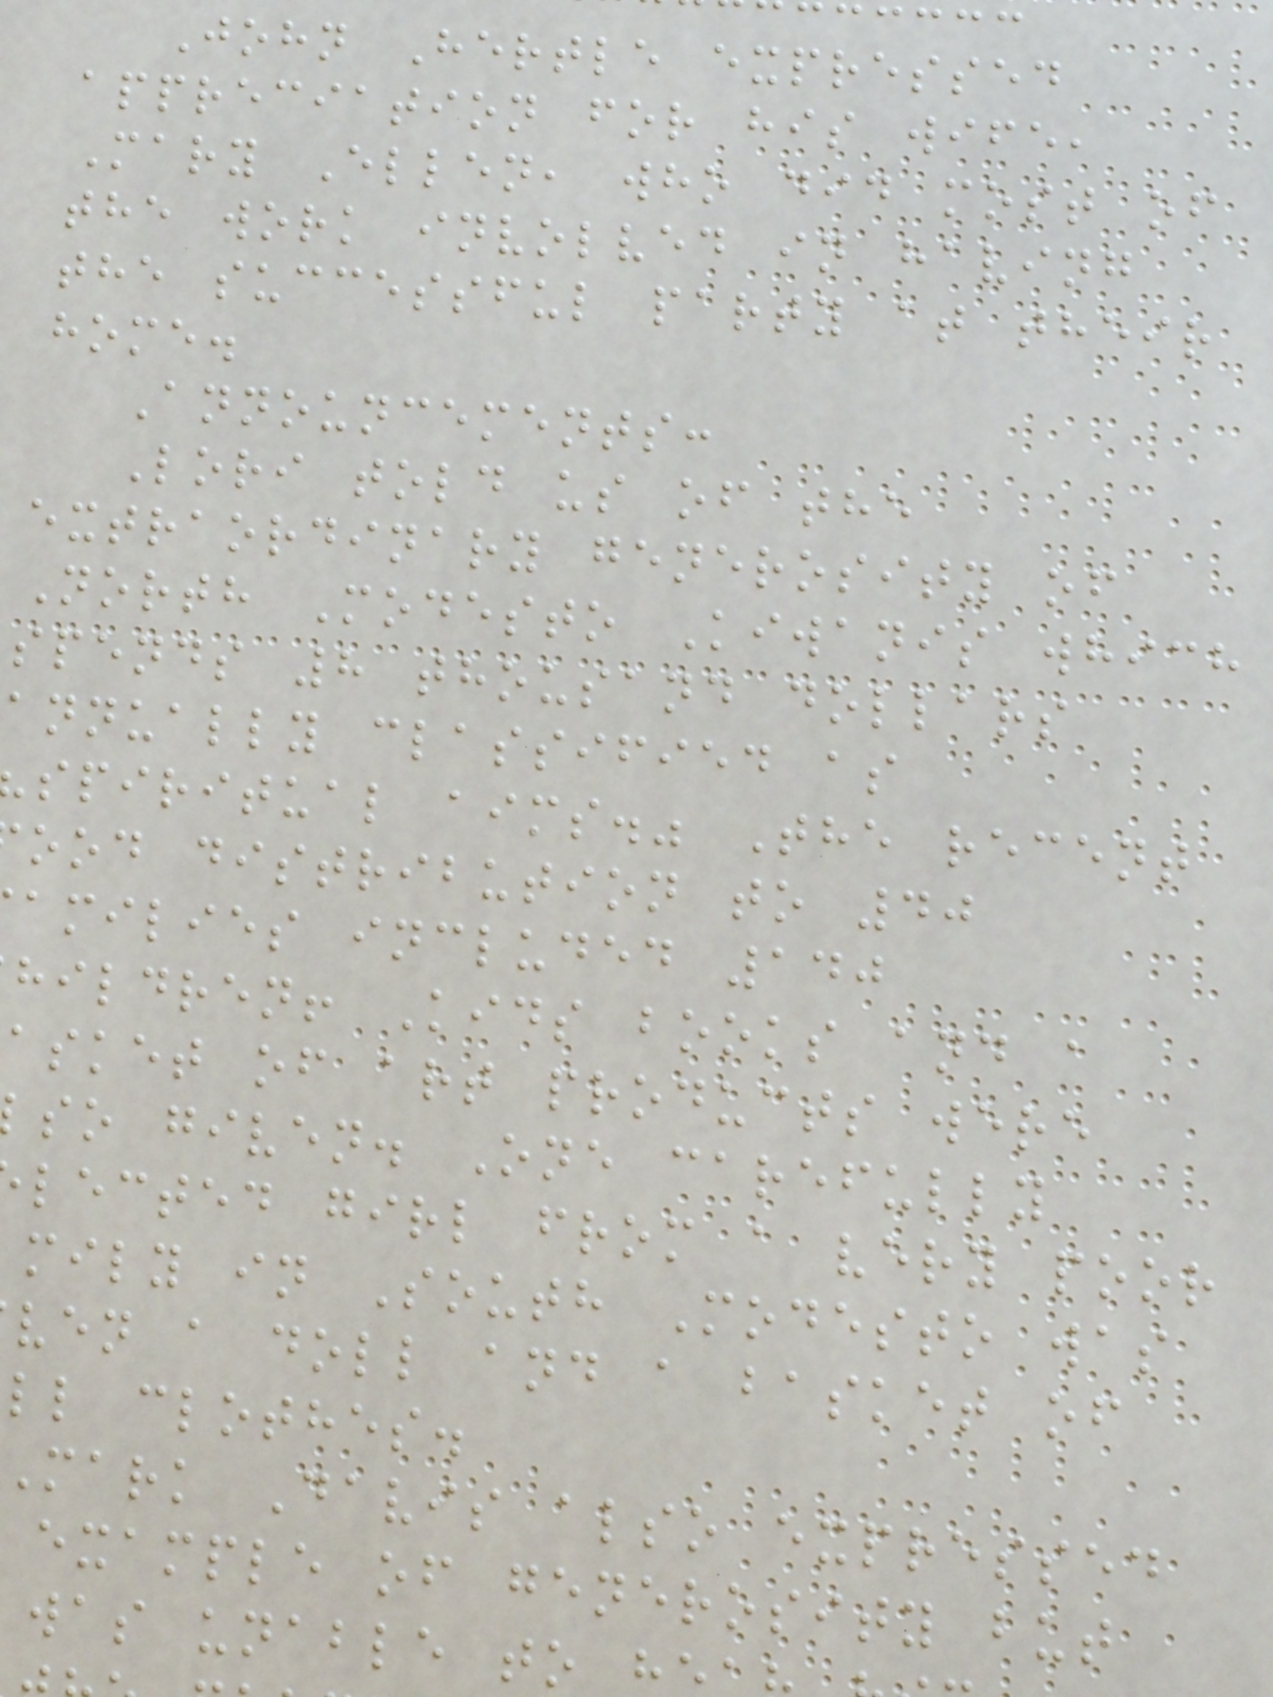John Hertle expressed
appreciation for his wife,
Mary Ellen, who did most of
the work involved in having
the successful party at their
home.
Announcements:
Lori told us of the
extraordinary generosity of
North Modesto Kiwanis which
spends 8 thousand dollars
annually classified as
spiritual aims." The recent
ood distribution to 40
amilies included 140
hildren! Kids books and a
asket of art products were
so given. One carefully
lected girl from a very poor
mily in South Modesto was
ven a doll and a basket of
ll clothes.
Mark Davis also expressed
example of generosity but
was unable to
